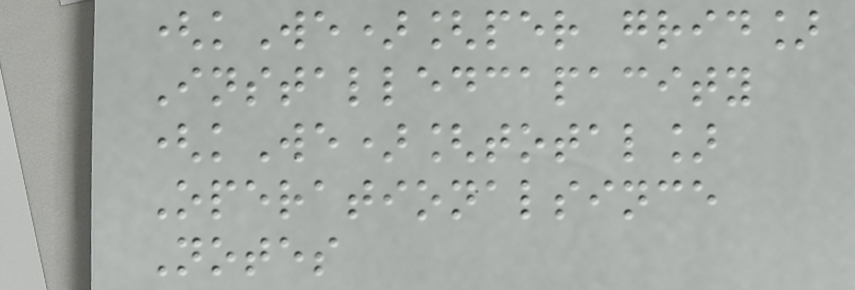(kWe)[per grid]
Installedcapacity
(kWe)[total]
Operationalsince
Notes
